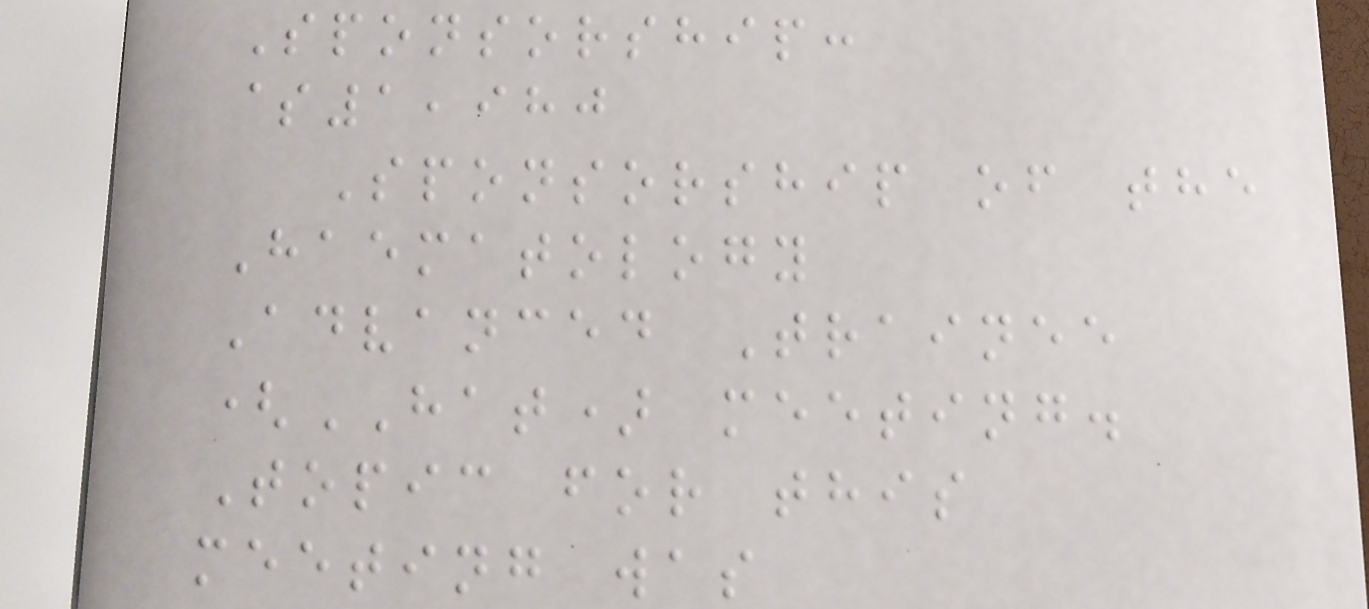Sponsorship:
$1,980
Sponsorship of the
Haematology
Advanced Trainee
(HAT) meeting.
Topic for this
meeting was
